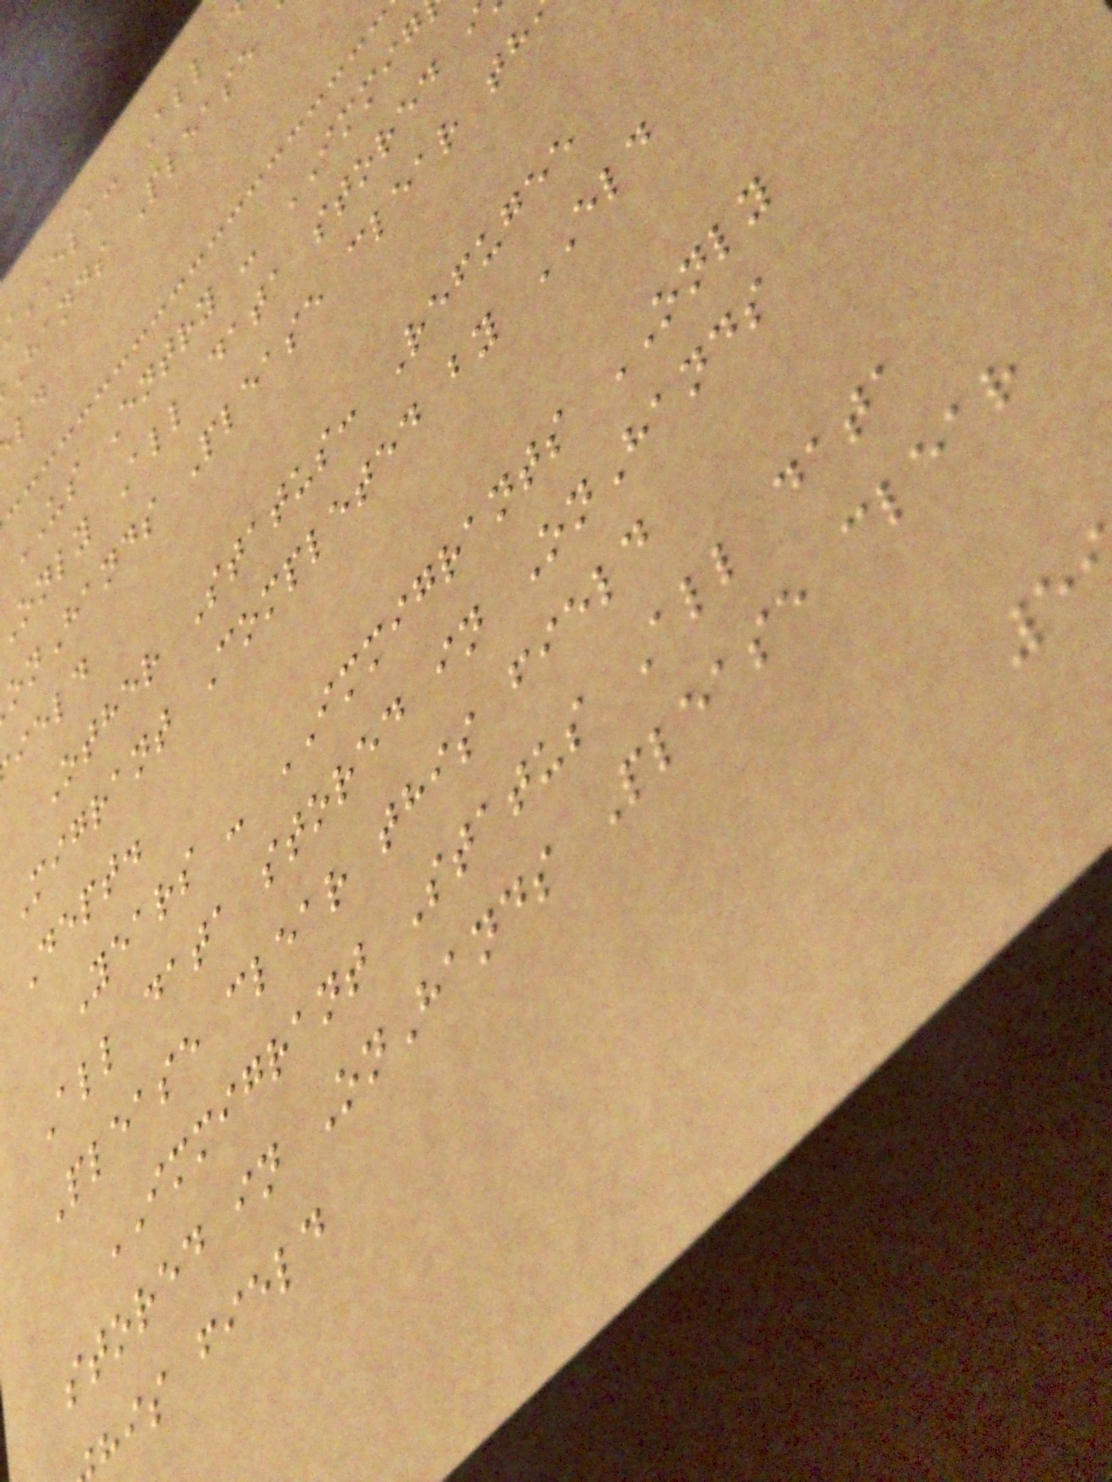ELA: All
Hands Please
US Entry - IMMIG
only All data stored i
nHands Please clear th
ield
Other Status: Refugee
Migrant Completed by ELD
Dept.
Years - IMMIGRANTS ONLY
All data stored in OnHands
Please clear this field
IMMIGRANT Status All data
stored in OnHands Please clear
his field
